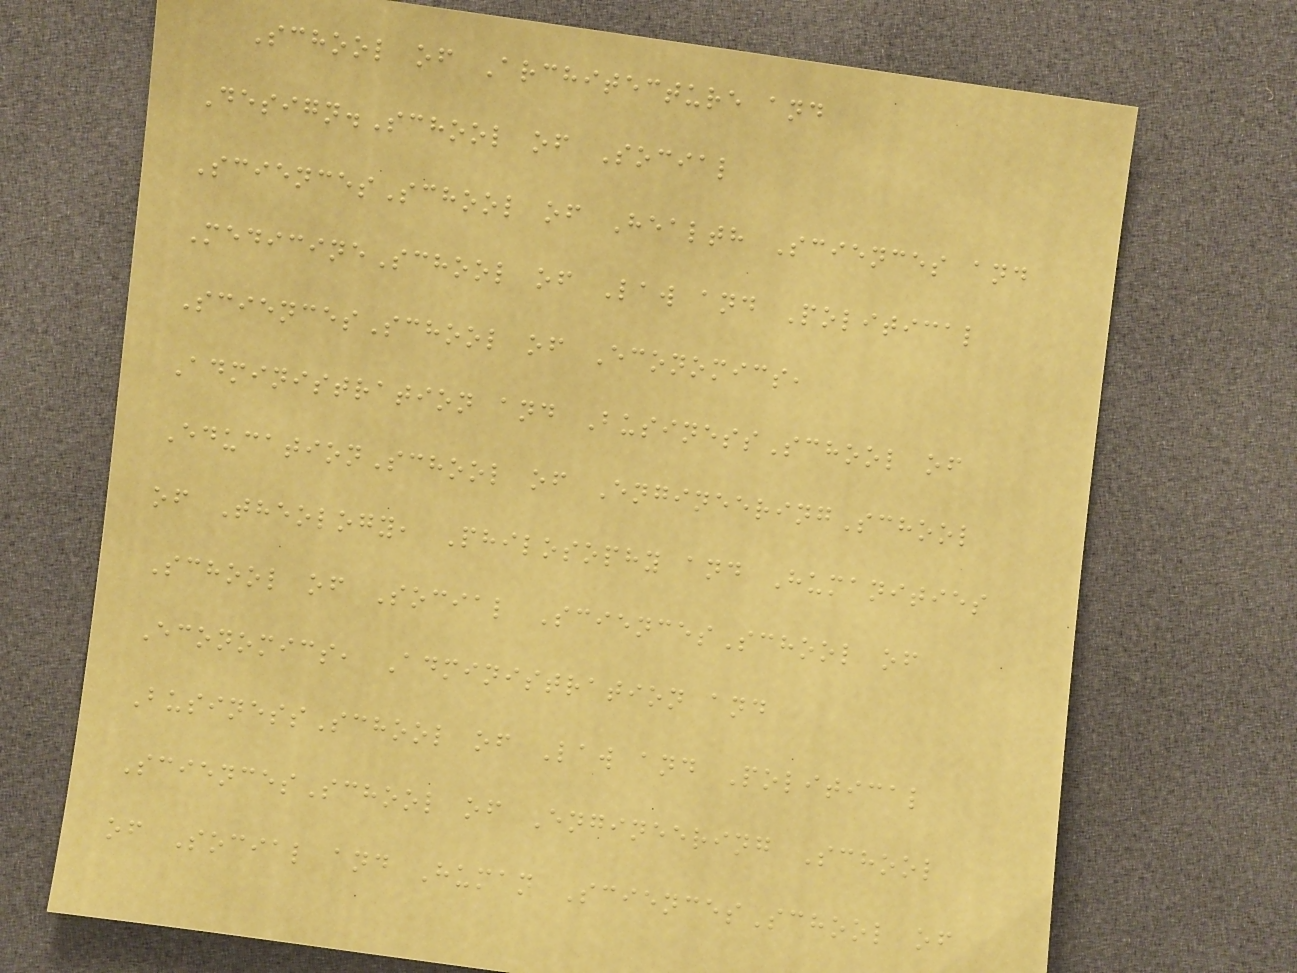School of Architecture and
Design.School of Social
SciencesSchool of Health Sciences and
MedicineSchool of Law and Political
SciencesSchool of Economics,
Administration and BusinessSchool of
EducationSchool of EngineeringSchool
of Theology, Philosophy and Humanities
School of Social SciencesSchool of
Economics, Administration and
BusinessSchool of Law and Political
SciencesSchool of Engineering School
of Social and Human SciencesSchool of
